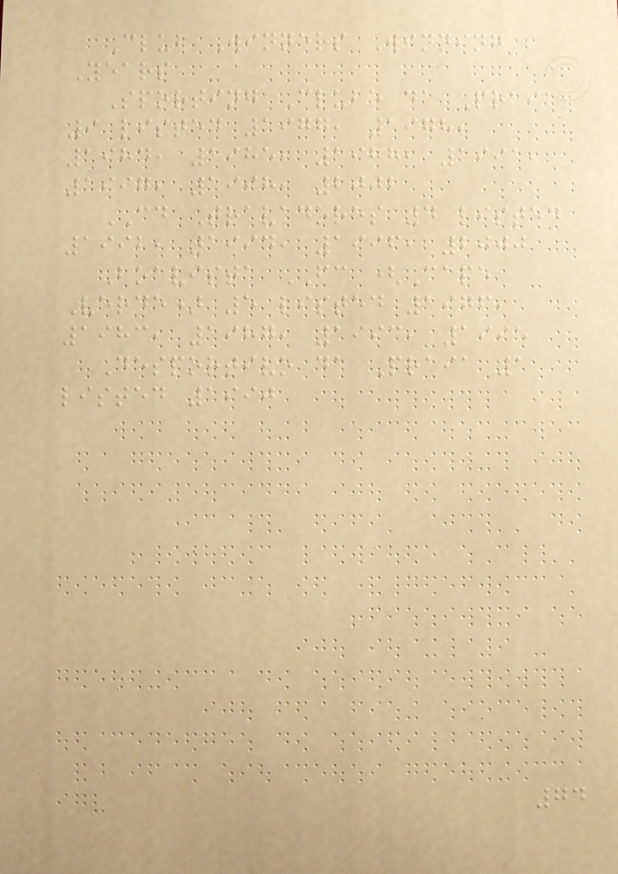Club Winners Winning
Years
Sporting Clube da Praia
9 listed 1977, 1978,
1984, 1985, 1988, 1991,
1997, 1998, 2002
CD Travadores 4 listed
1992, 1994, 1996, 2000
Boavista FC (Cape
Verde) 5 listed 1976,
1983, 1987, 1993, 1995
Desportivo da Praia 1
listed 1990
74
